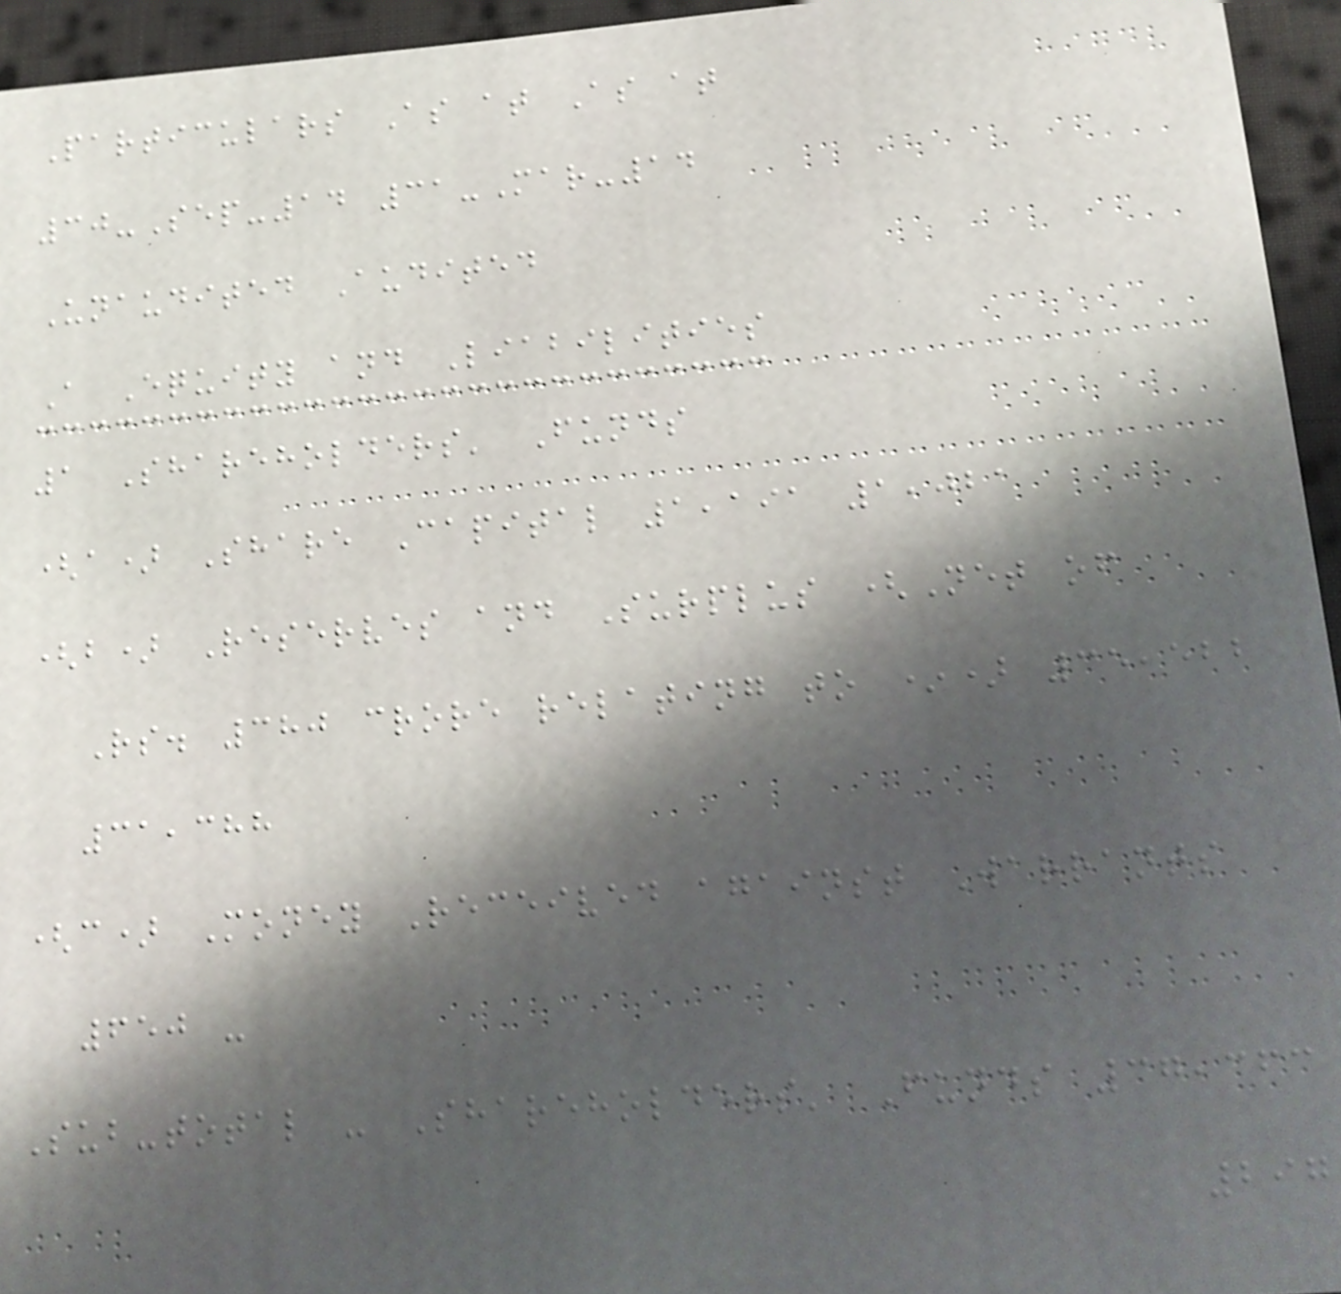Particulars As at As at
30-Sep-14 31-Mar-14
Unaudited Audited
A Equity and Liabilities
1 Shareholders' Funds
(a) Share Capital 1,191 1,021
(b) Reserves and Surplus (Net of
Rs. 380 crore relating to *) 35,522
31,388
(c) Money Received against Warrants
650 -
Sub-total - Shareholders' Funds 37,363
297
